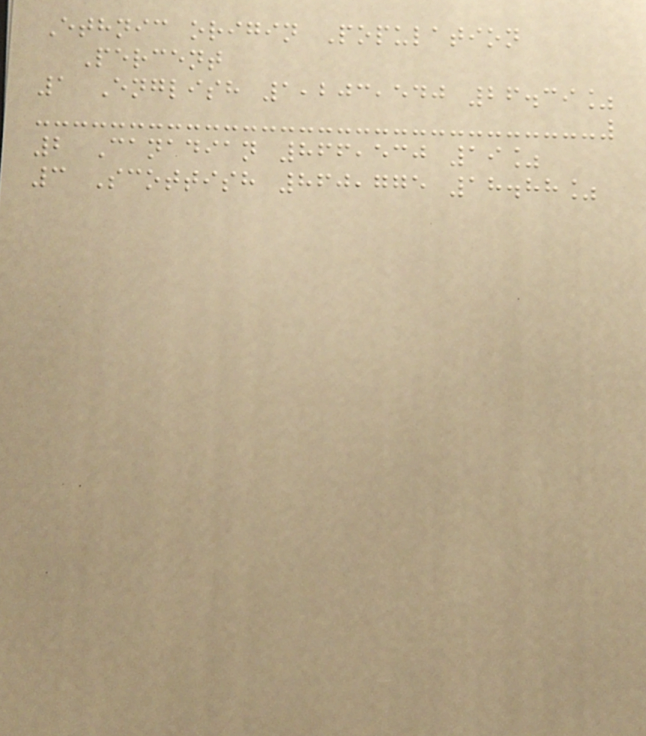Ethnic origin Population
Percent
1 English 1,203,540 26.39%
2 Canadian 866,530 19%
3 Scottish 860,775 18.88%
